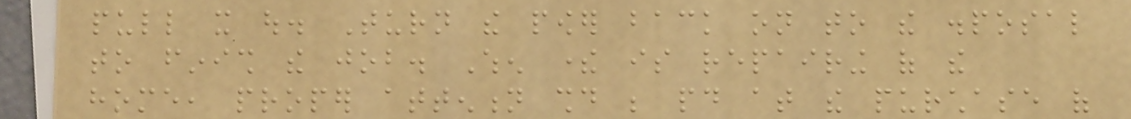pull it out. Turn the power back on to the disposal
to finish the job. When there is repairing of the
home, proper attention should be paid at the purchase of
